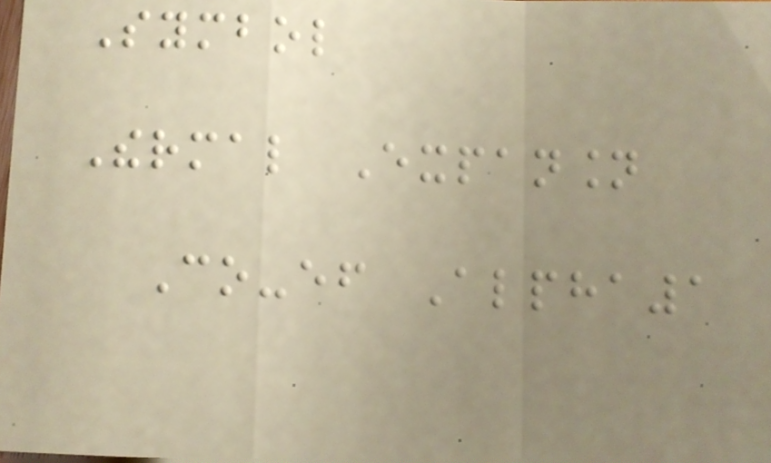Symbol
Thermal Expansion
Co-ef Alpha1
